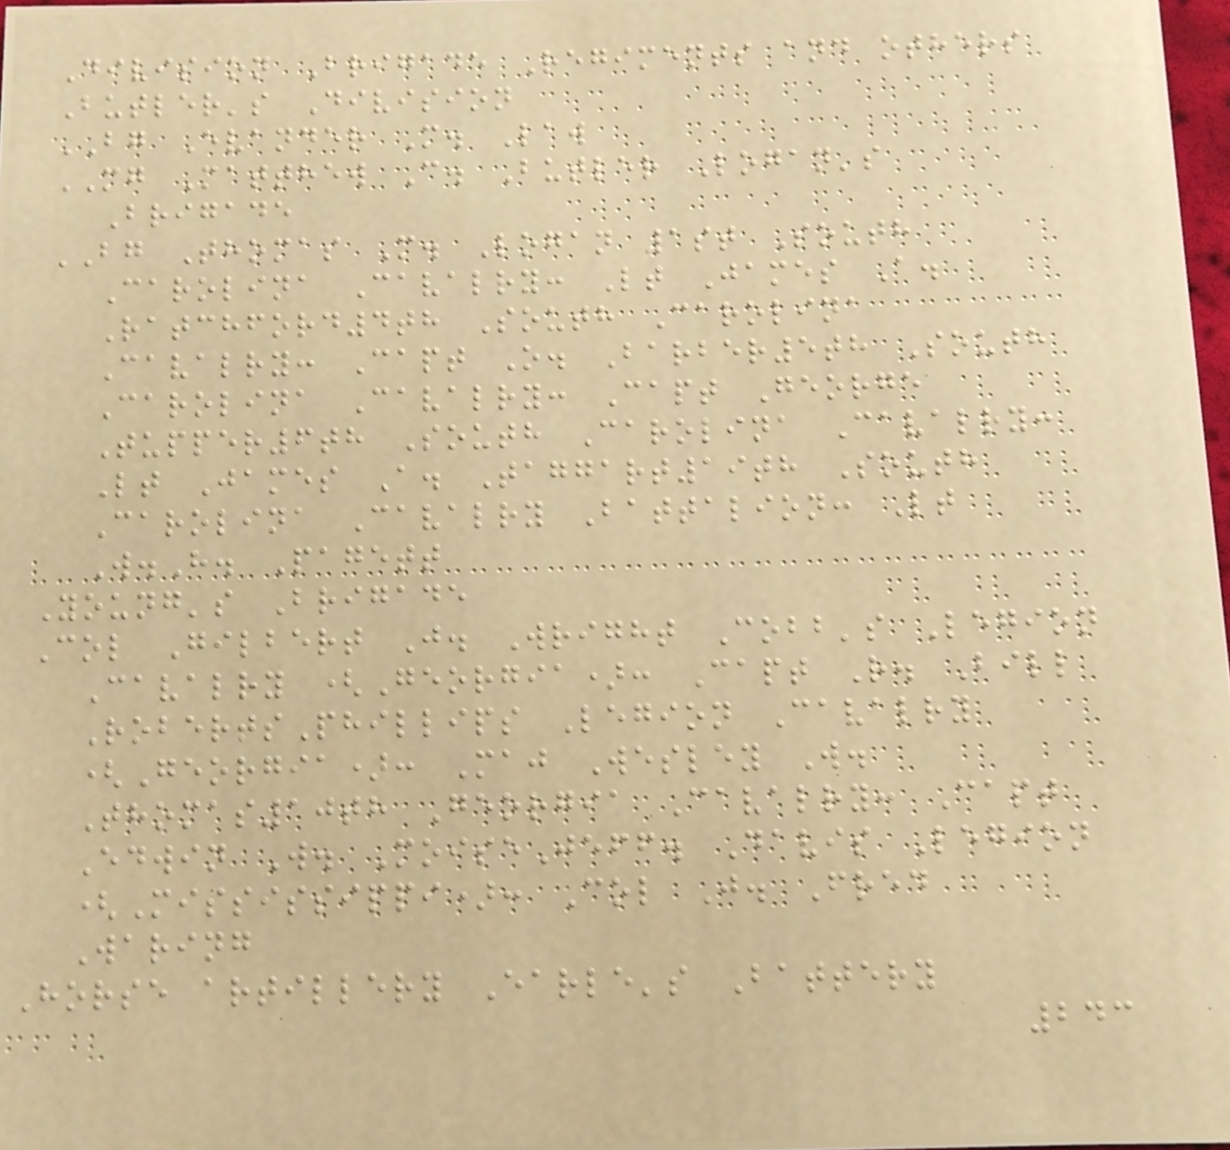Division Brigade Regiments and others
Butler's Division
BG Evander M. Law
MG Matthew C. Butler Logan's
Brigade
BG Thomas M. Logan 1st South
Carolina Cavalry: Lt James A.
Ratchford4th South Carolina
Cavalry: Capt O. Barber5th South
Carolina Cavalry: Capt George
Tupper6th South Carolina Cavalry:
Lt James A. Taggart19th South
Carolina Cavalry Battalion: Lt
W.H. Pagett
Young's Brigade
Col Gilbert J. Wright Cobb's Legion
Cavalry (Georgia): Capt R. Bill
RobertsPhillips Legion Cavalry
(Georgia): Maj Wesley W.
Thomas10th Georgia Cavalry: Capt
Edwin W. MoiseJeff. Davis Legion
(Mississippi): Col J. Fred
Waring
Horse artillery Earle's Battery
243
